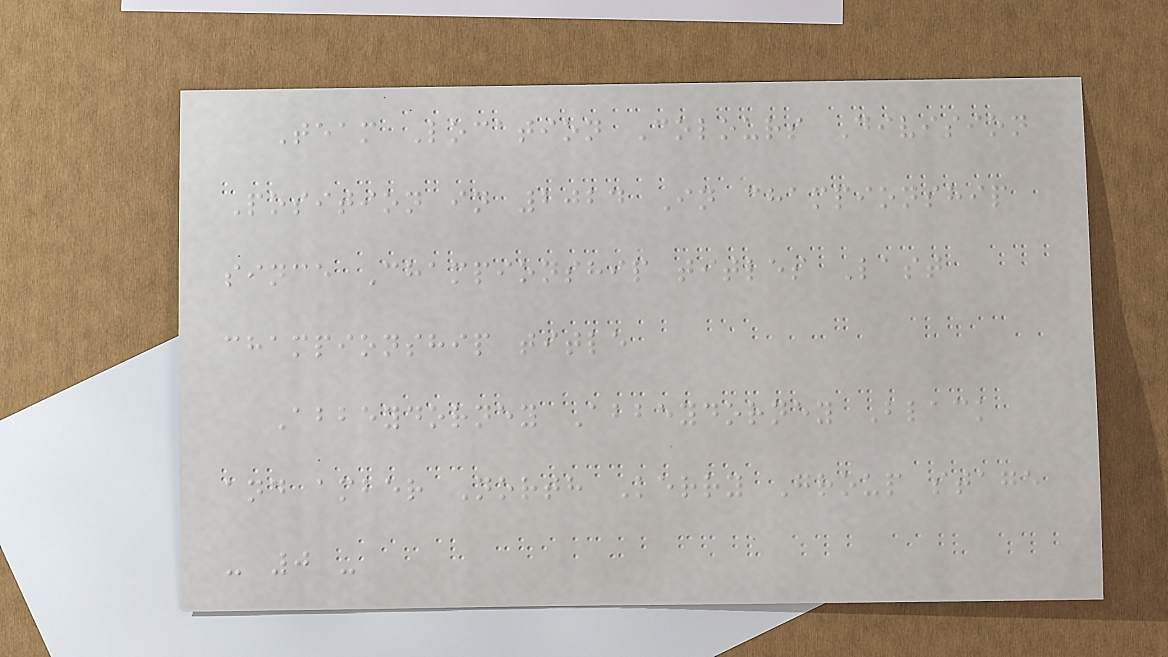Team Location Colours Division
Position in 2024 In championship
since Championship titles Last
championship title
Abbeydorney Abbeydorney Black
and amber North Kerry Group stage
- 0 -
